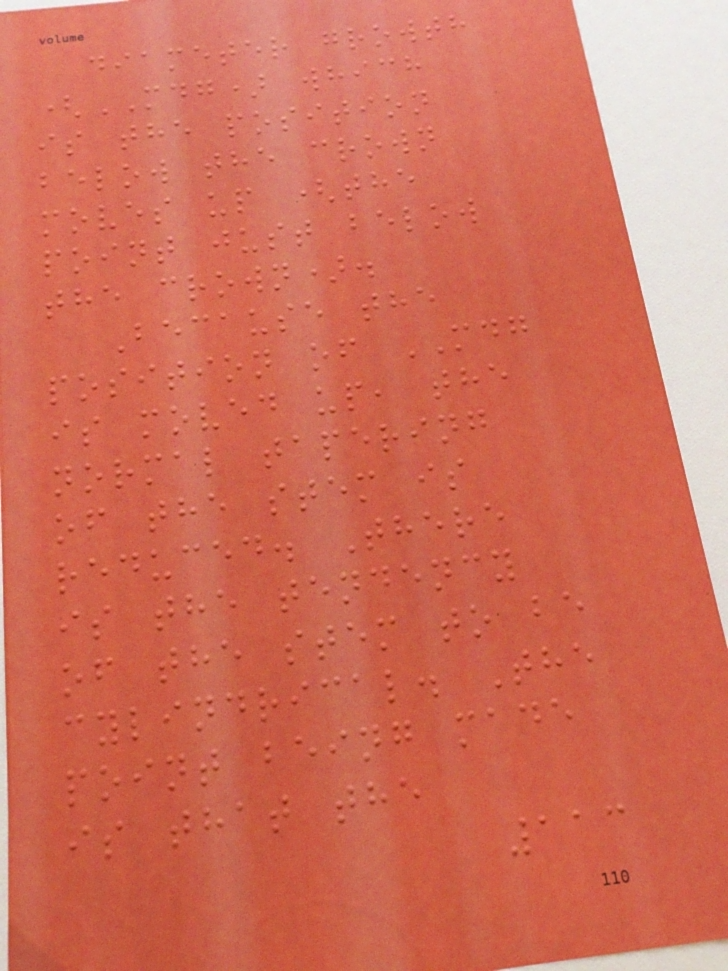diameter growth
(MDG) which
is the position
below the crown
moves up (the
point just below
the crown).
Because the
position of MDG
is moved up, the
normal tapering
of the stem is
reduced. There
is the tendency
of the stem to be
cylindrical. The
point being made
is that the
113
